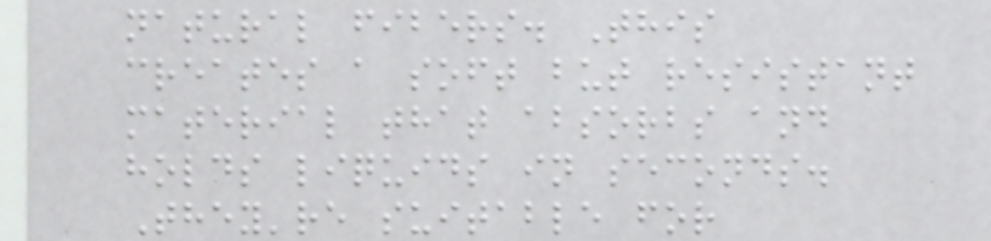natural fibers. This
creates a soft but resistant
material that absorbs and
holds liquids in seconds.
They're suitable for
